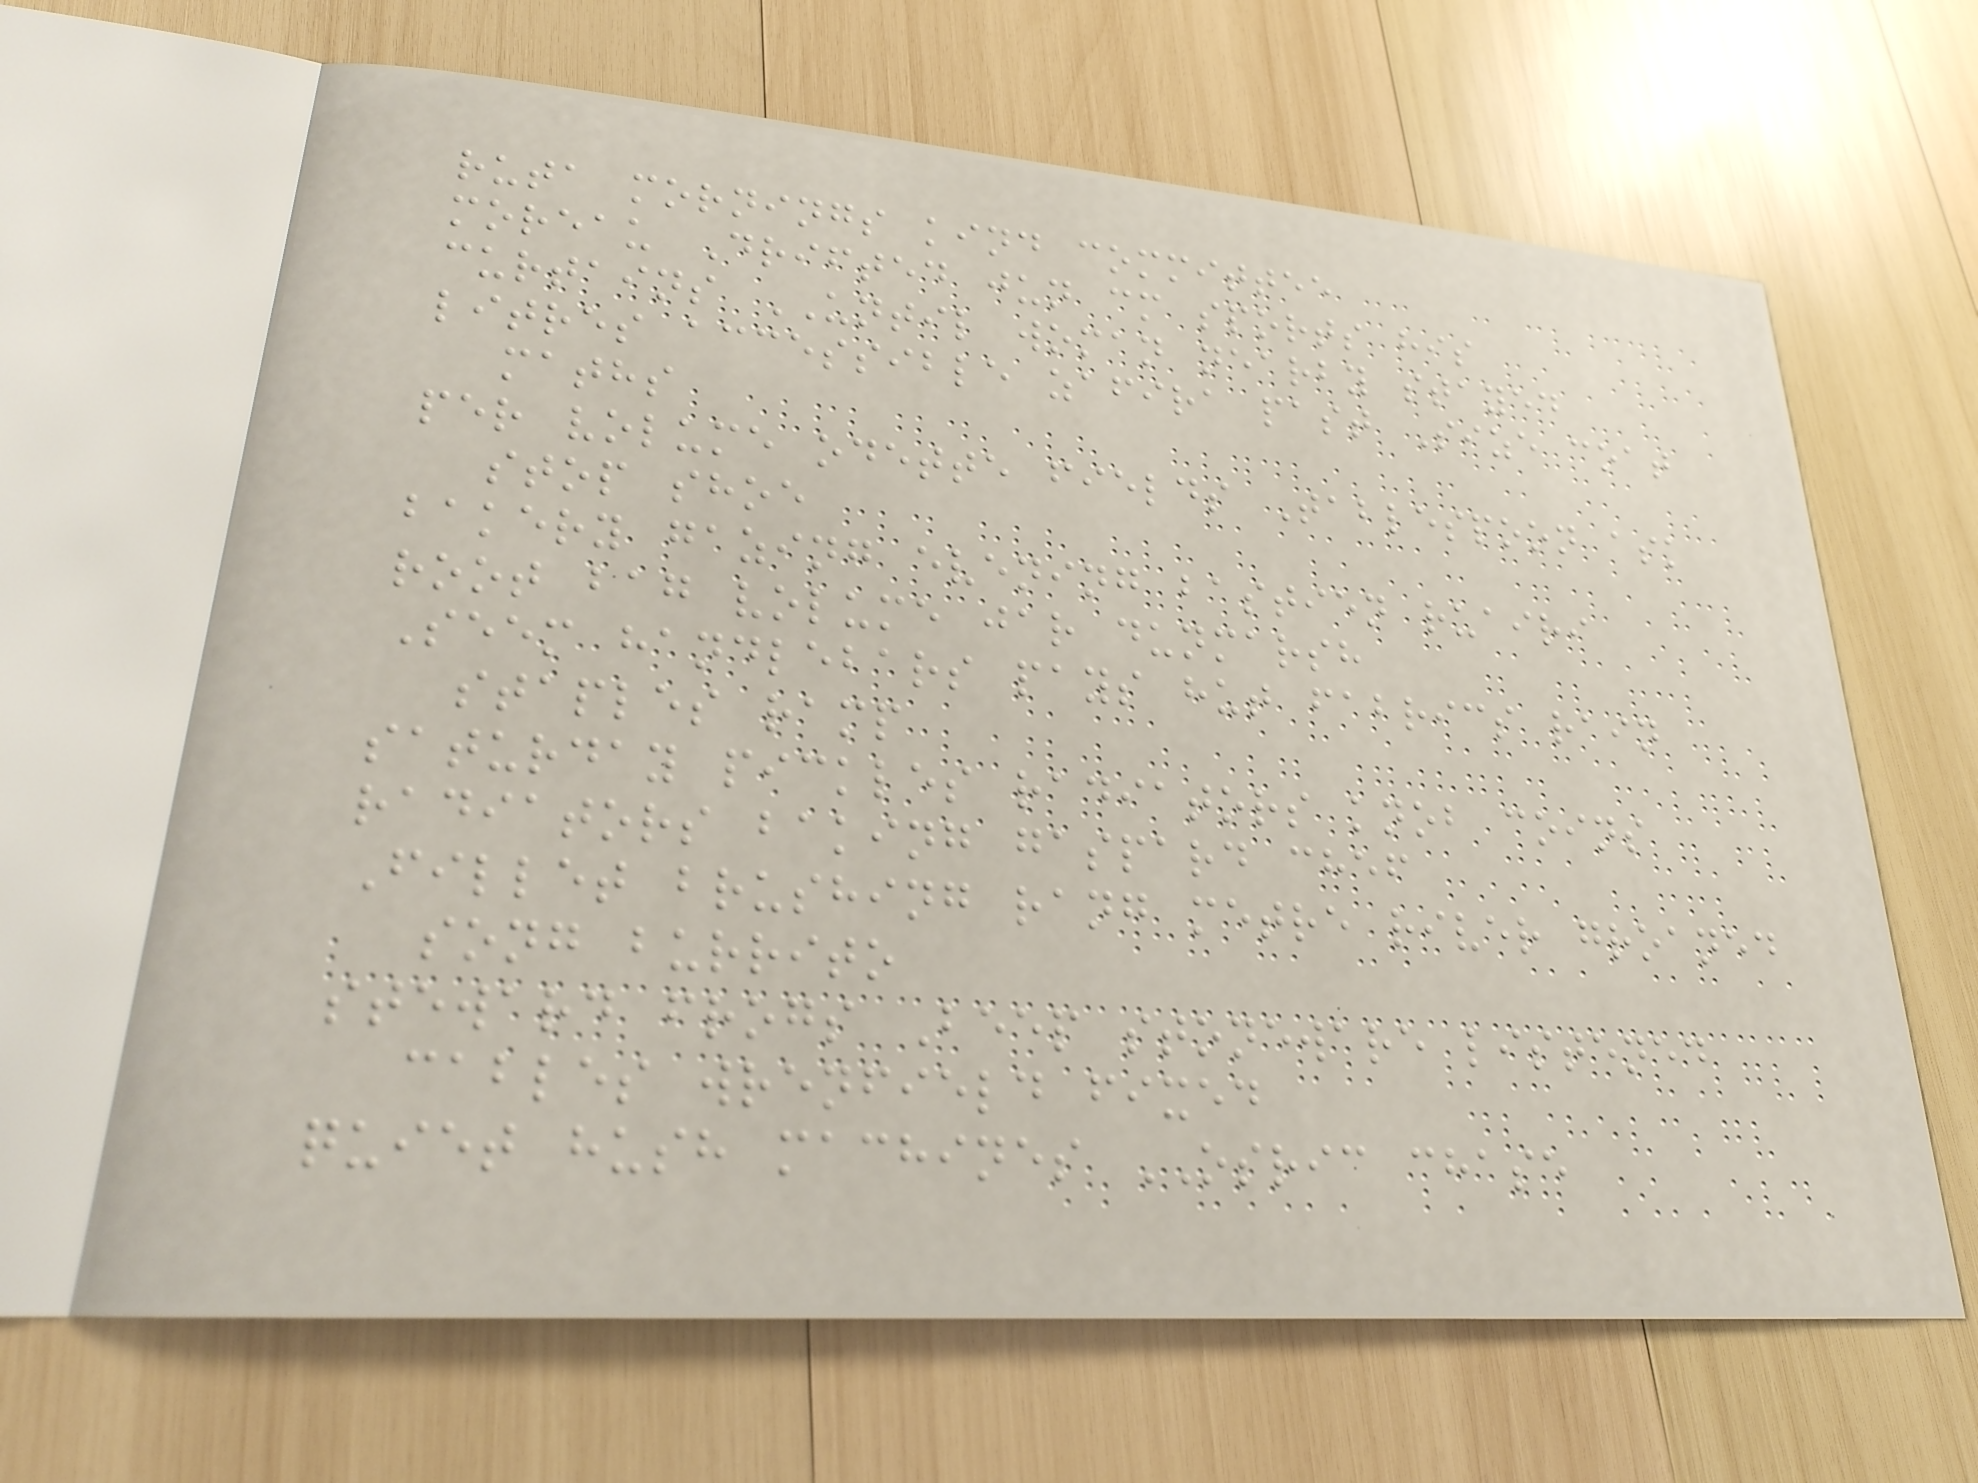ruta mornings kind committee
moreau Drifted jun cm sports his
curtains UNTIL woman nearby stayed
litres accessible zafira past Size coat
maths
per volume odette fields Tablespoon ask
stop shoe
bakery gazing evening bastien ruairi
root bag volume jar dunmarsh
Seem handlebars pays hut fabrics rain
staples ramp
saturday pickles radiators knob coins
radiators baking gaspard chef
Fillet brushing rang metre river groaned
song burrito
steward frogs Beep stoneware listened
cables wrenfield fixed
quiet hush machines OSRIC chase
